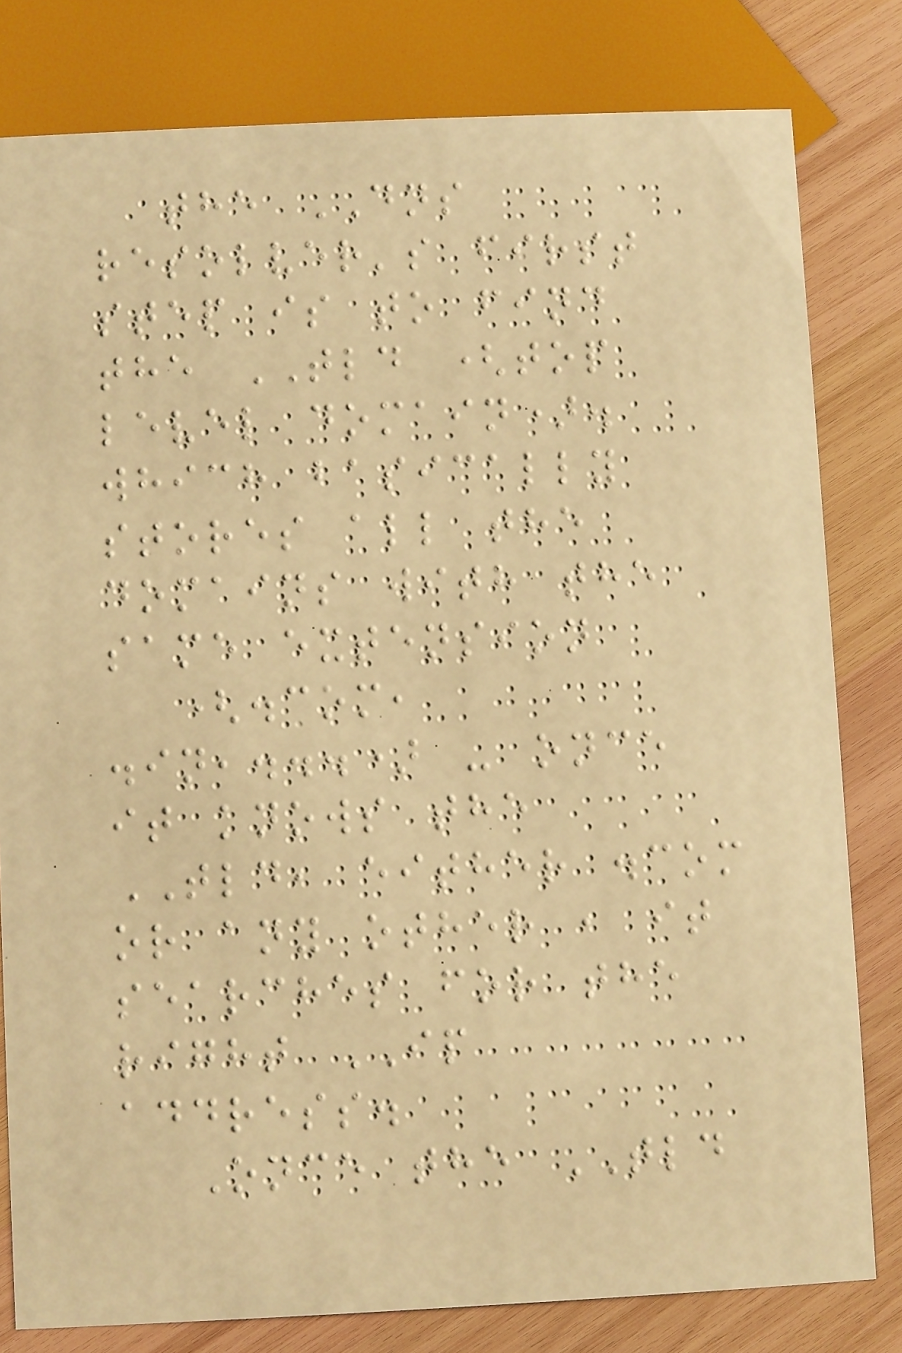the DNS
resolver's first
step is to find
the TLD (top
level domain).
which basically
stores all the
domains with the
same extension
(.com,
.in,...) - once
it knows the
TLD, either .com
or any other , it
searches for the
right IP
address.
Once the TLD
